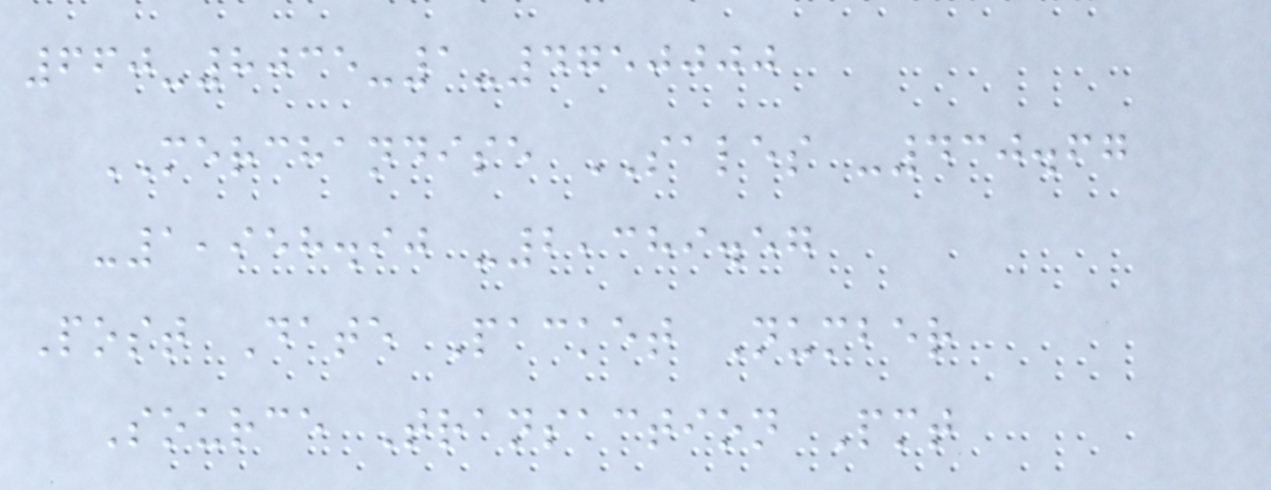660-8035-1-4750000
MERCHANDISE SALES -430.67
-1,958.90 -2,389.57
Post Date Packet Number
Source Transaction Pmt
